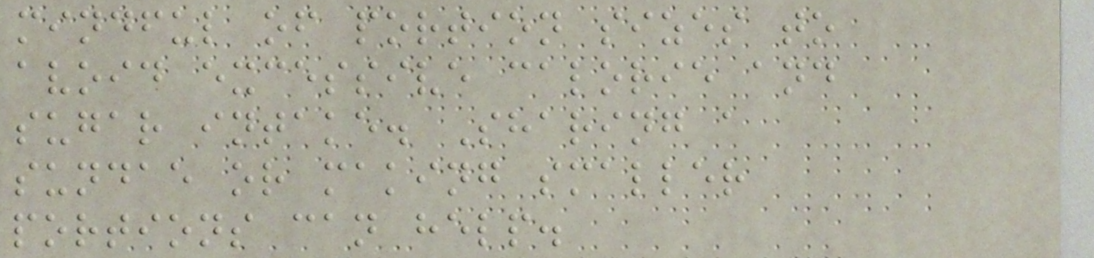mindful of portion sizes to
avoid excessive calorie and
sugar intake. Sharing a
sundae or making smaller
portions can help.
